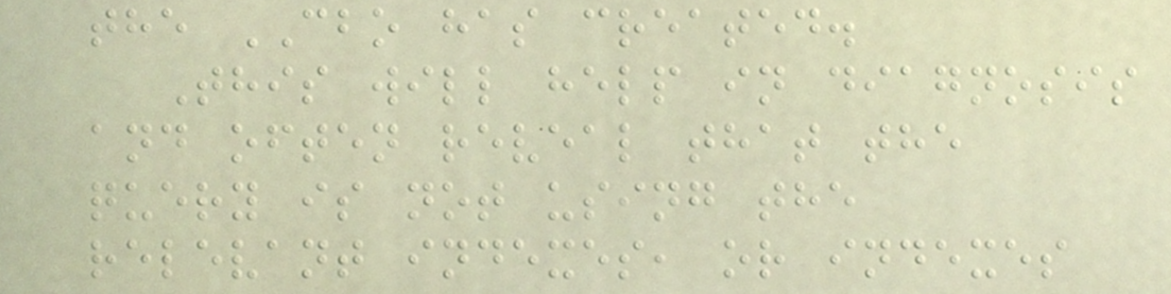the CBO has created.
This will help in diagnosis
and often reveal that the
query is not using the
relevant indexes, or indexes
